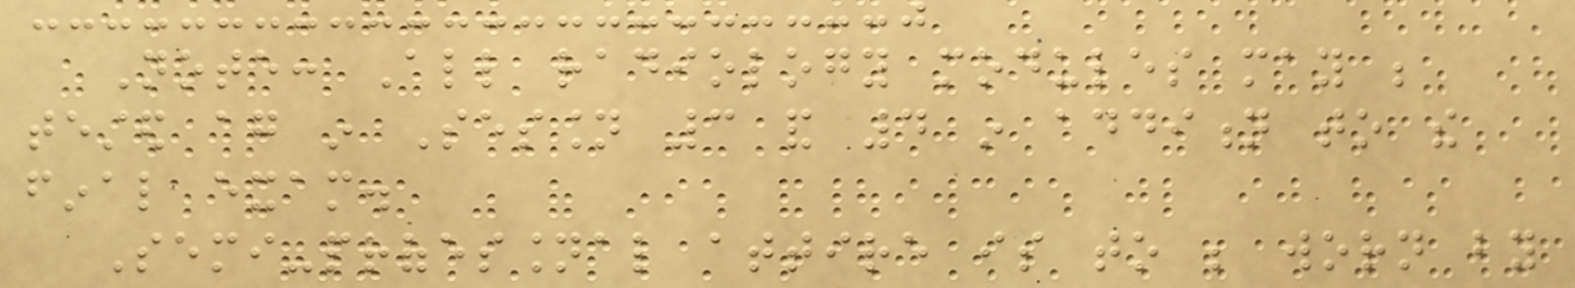Note: All radiology modules may be
tested again in Session 3 and 4 in addition to the
final exam.
Semi-professional attire is to be worn by
